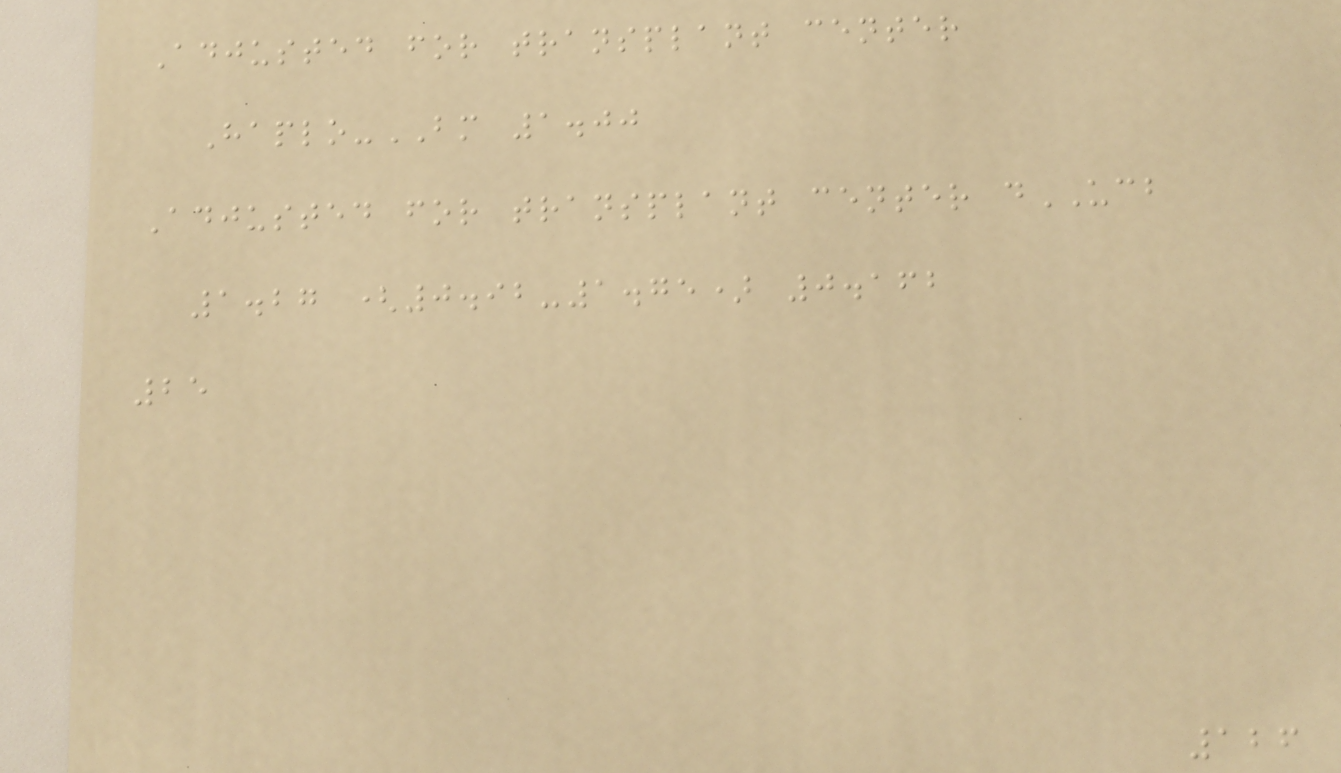Adjusted for transplant center
Haplo-BM 1.00
Adjusted for transplant center dUCB
1.27 (0.92-1.75) 0.162
25
126
